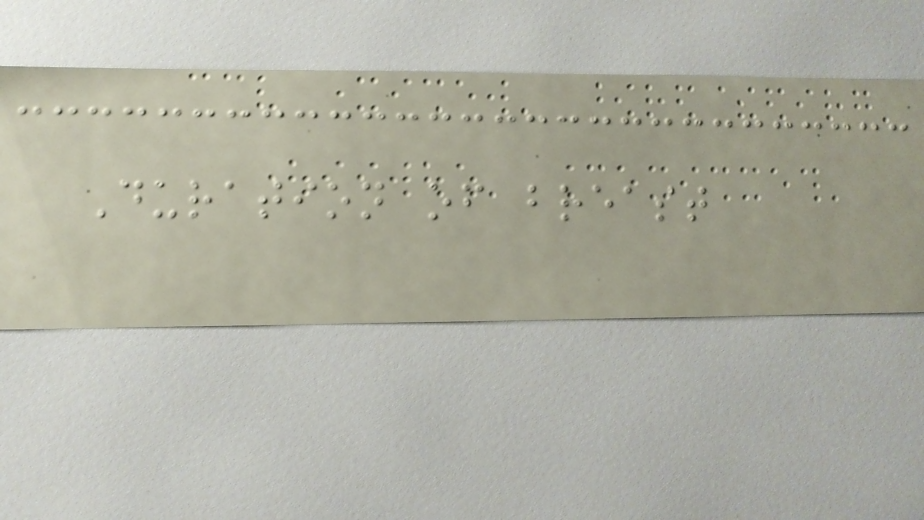Duration of breast
